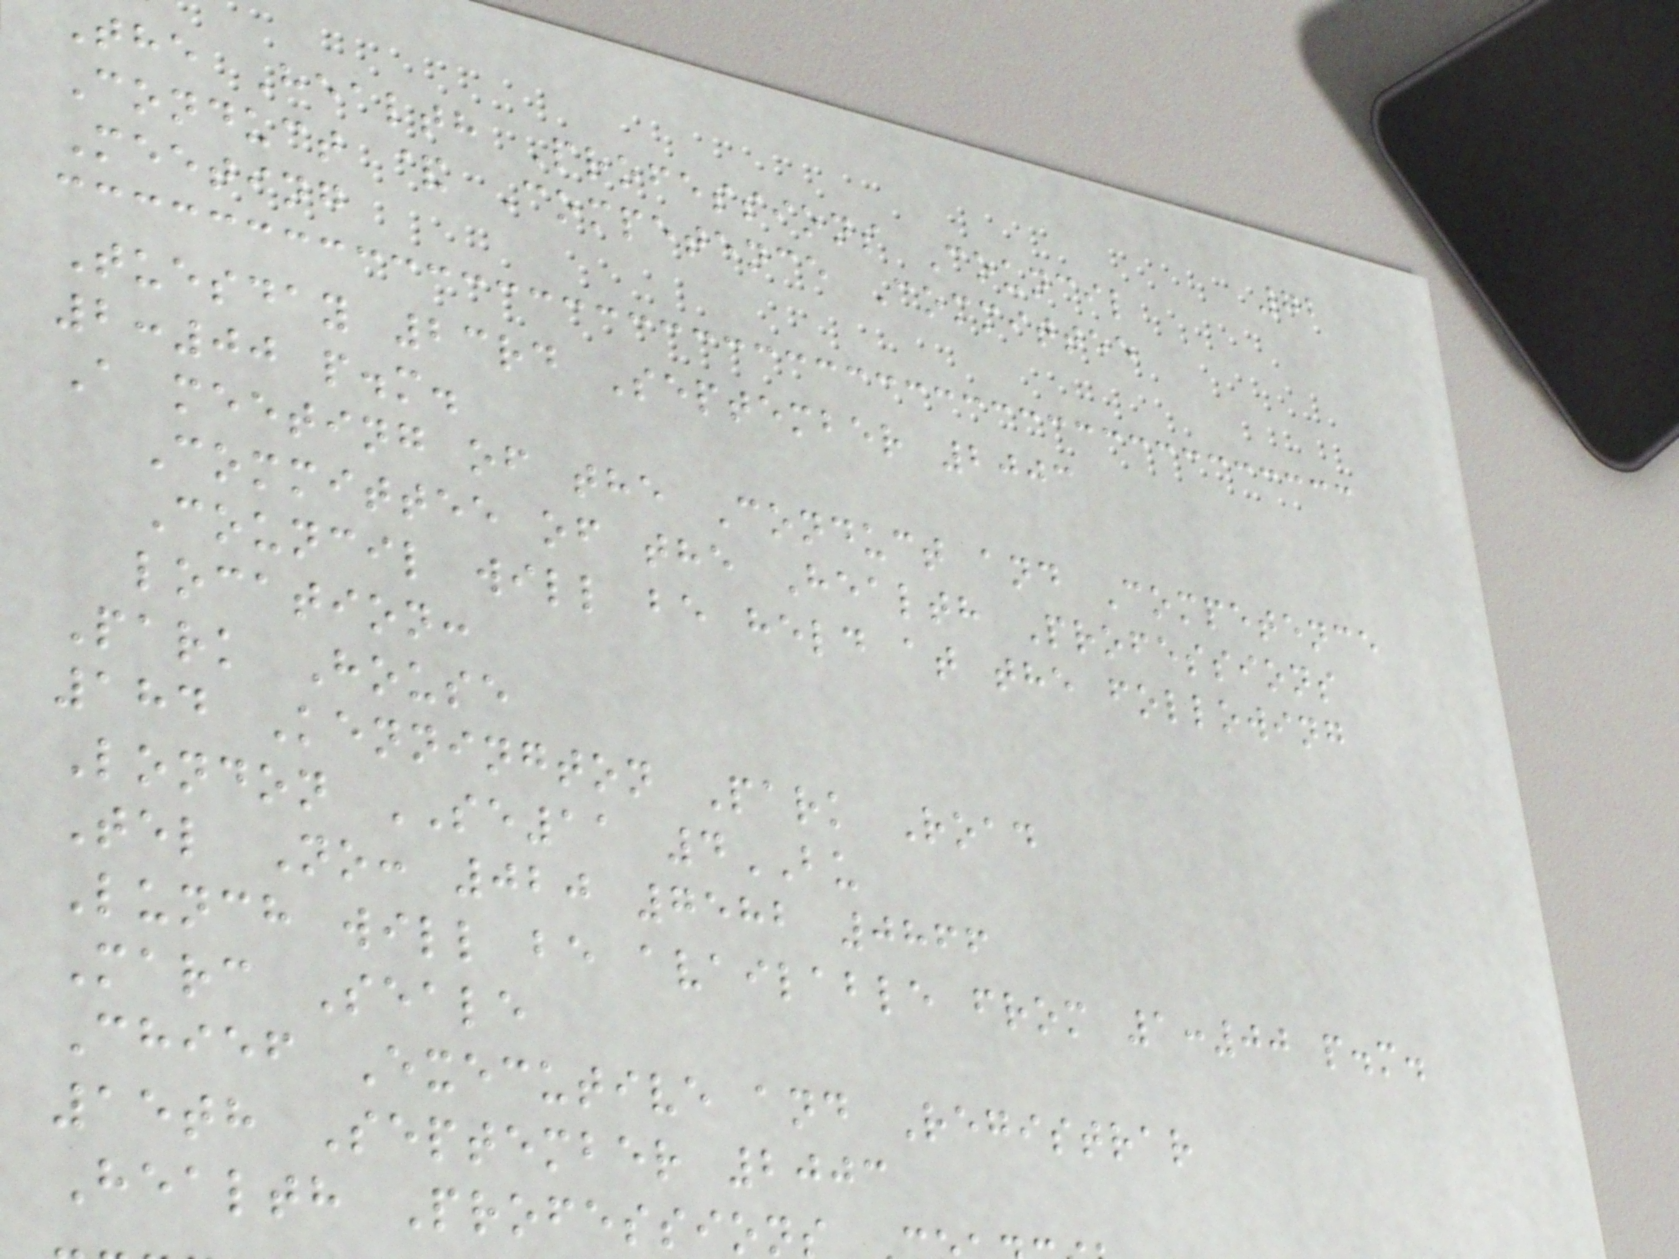72
The Health Professions Council
Conduct & Competence Committee
Meeting
Tuesday 23rd September 2003
2:00 p.m.
A meeting of the Conduct and Competence
Committee of the Health Professions
Council will be held at the following
location:
Park House
184 Kennington Park Road
London SE11 4BU
Tel No: 020 7582 0866
Lunch will be available from 1:00 p.m.
Marc Seale
Chief Executive and Registrar
15th September 2003
Health Profession
